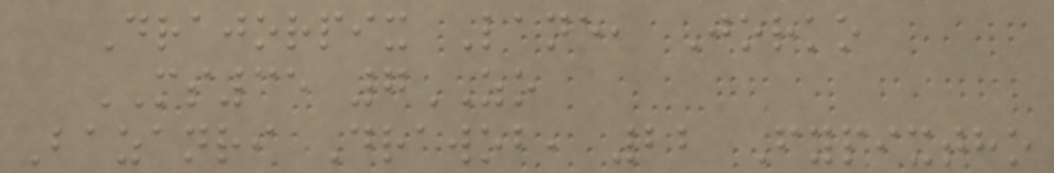Drajorpix Lane, Jorko
MS35 7ZO
Bazanri Drawob, 22 Fypixtho
